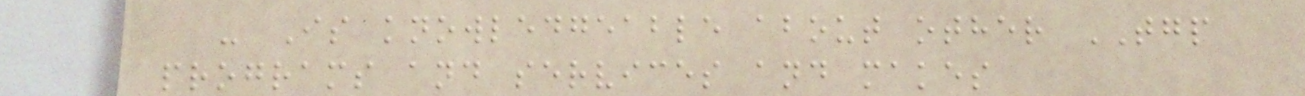- Is knowledgeable about other TGP
programs and services and makes
